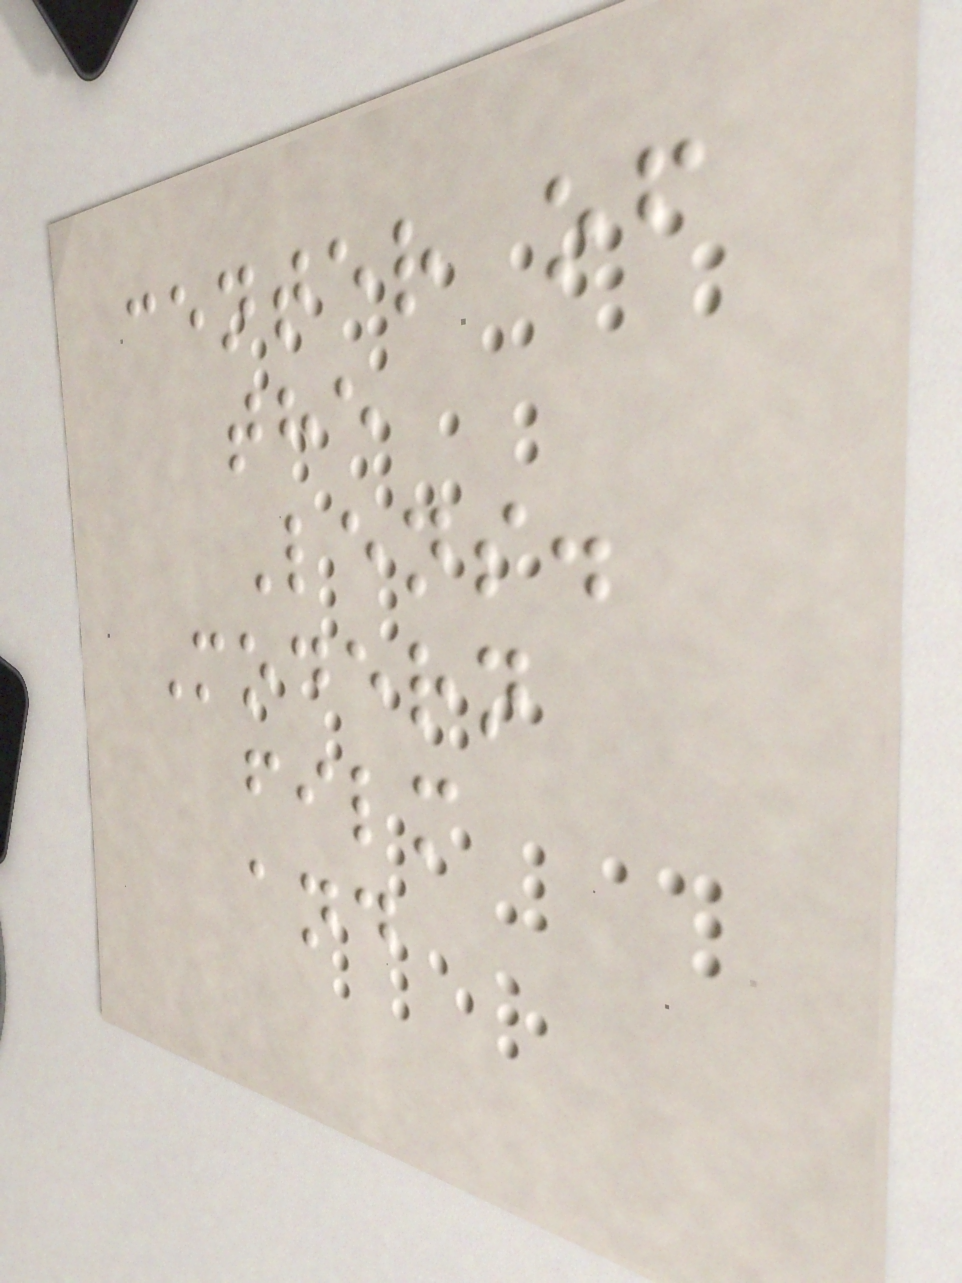center of
the
Lens.
Modern
film
and
